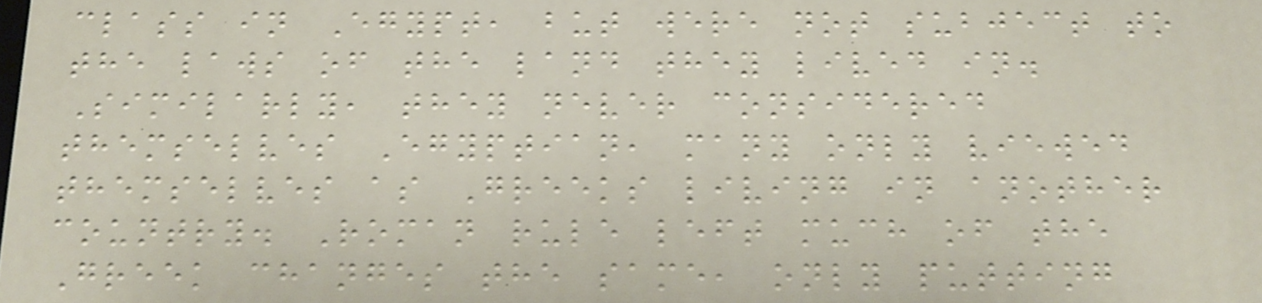class in Egypt, but were not subject to
the laws of the land they lived in.
Similarly, they never considered
themselves Egyptian, many only viewed
themselves as Greeks living in another
country. Roman rule left much of the
Greek changes the same, only putting
